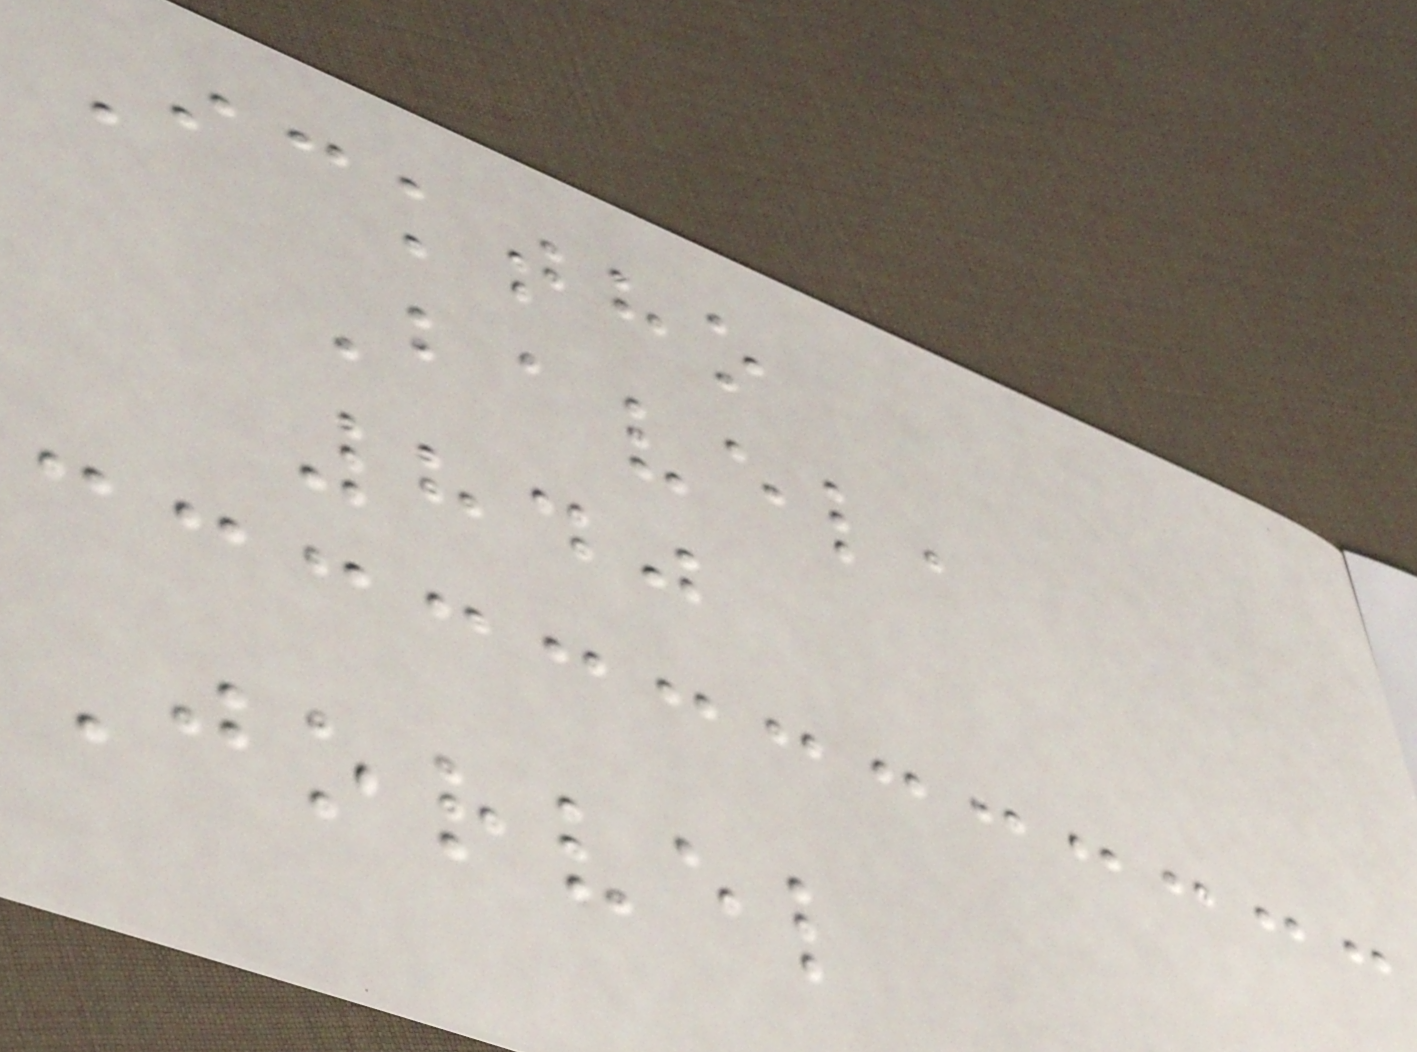Icktho
Bavel,
840
Jorvel
